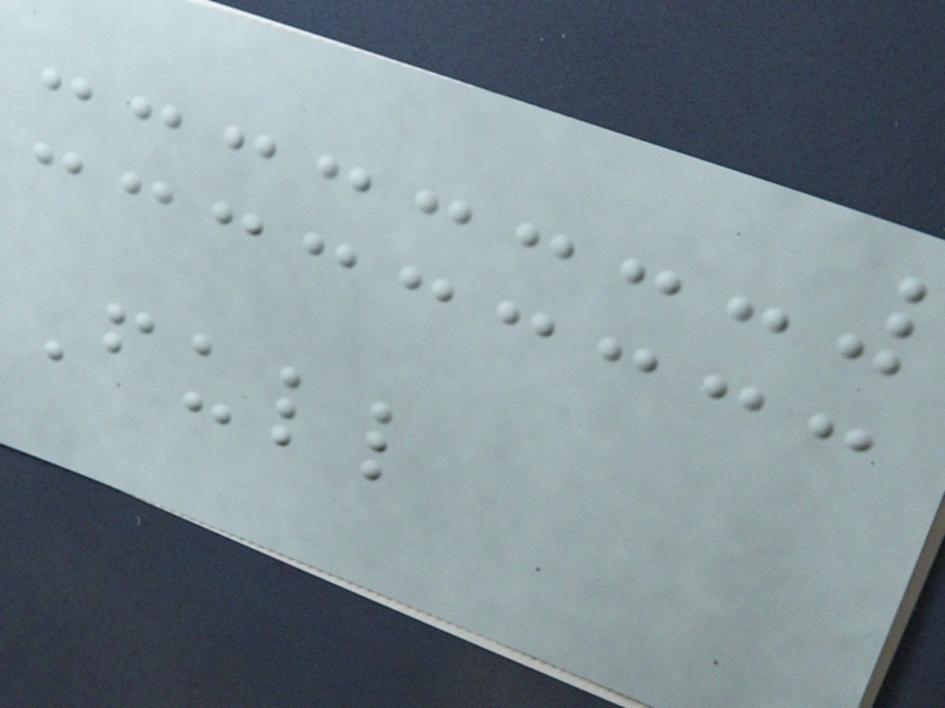Full
